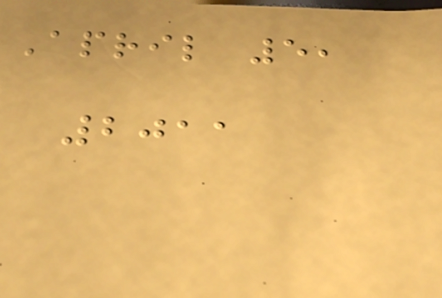April 5,
2011
